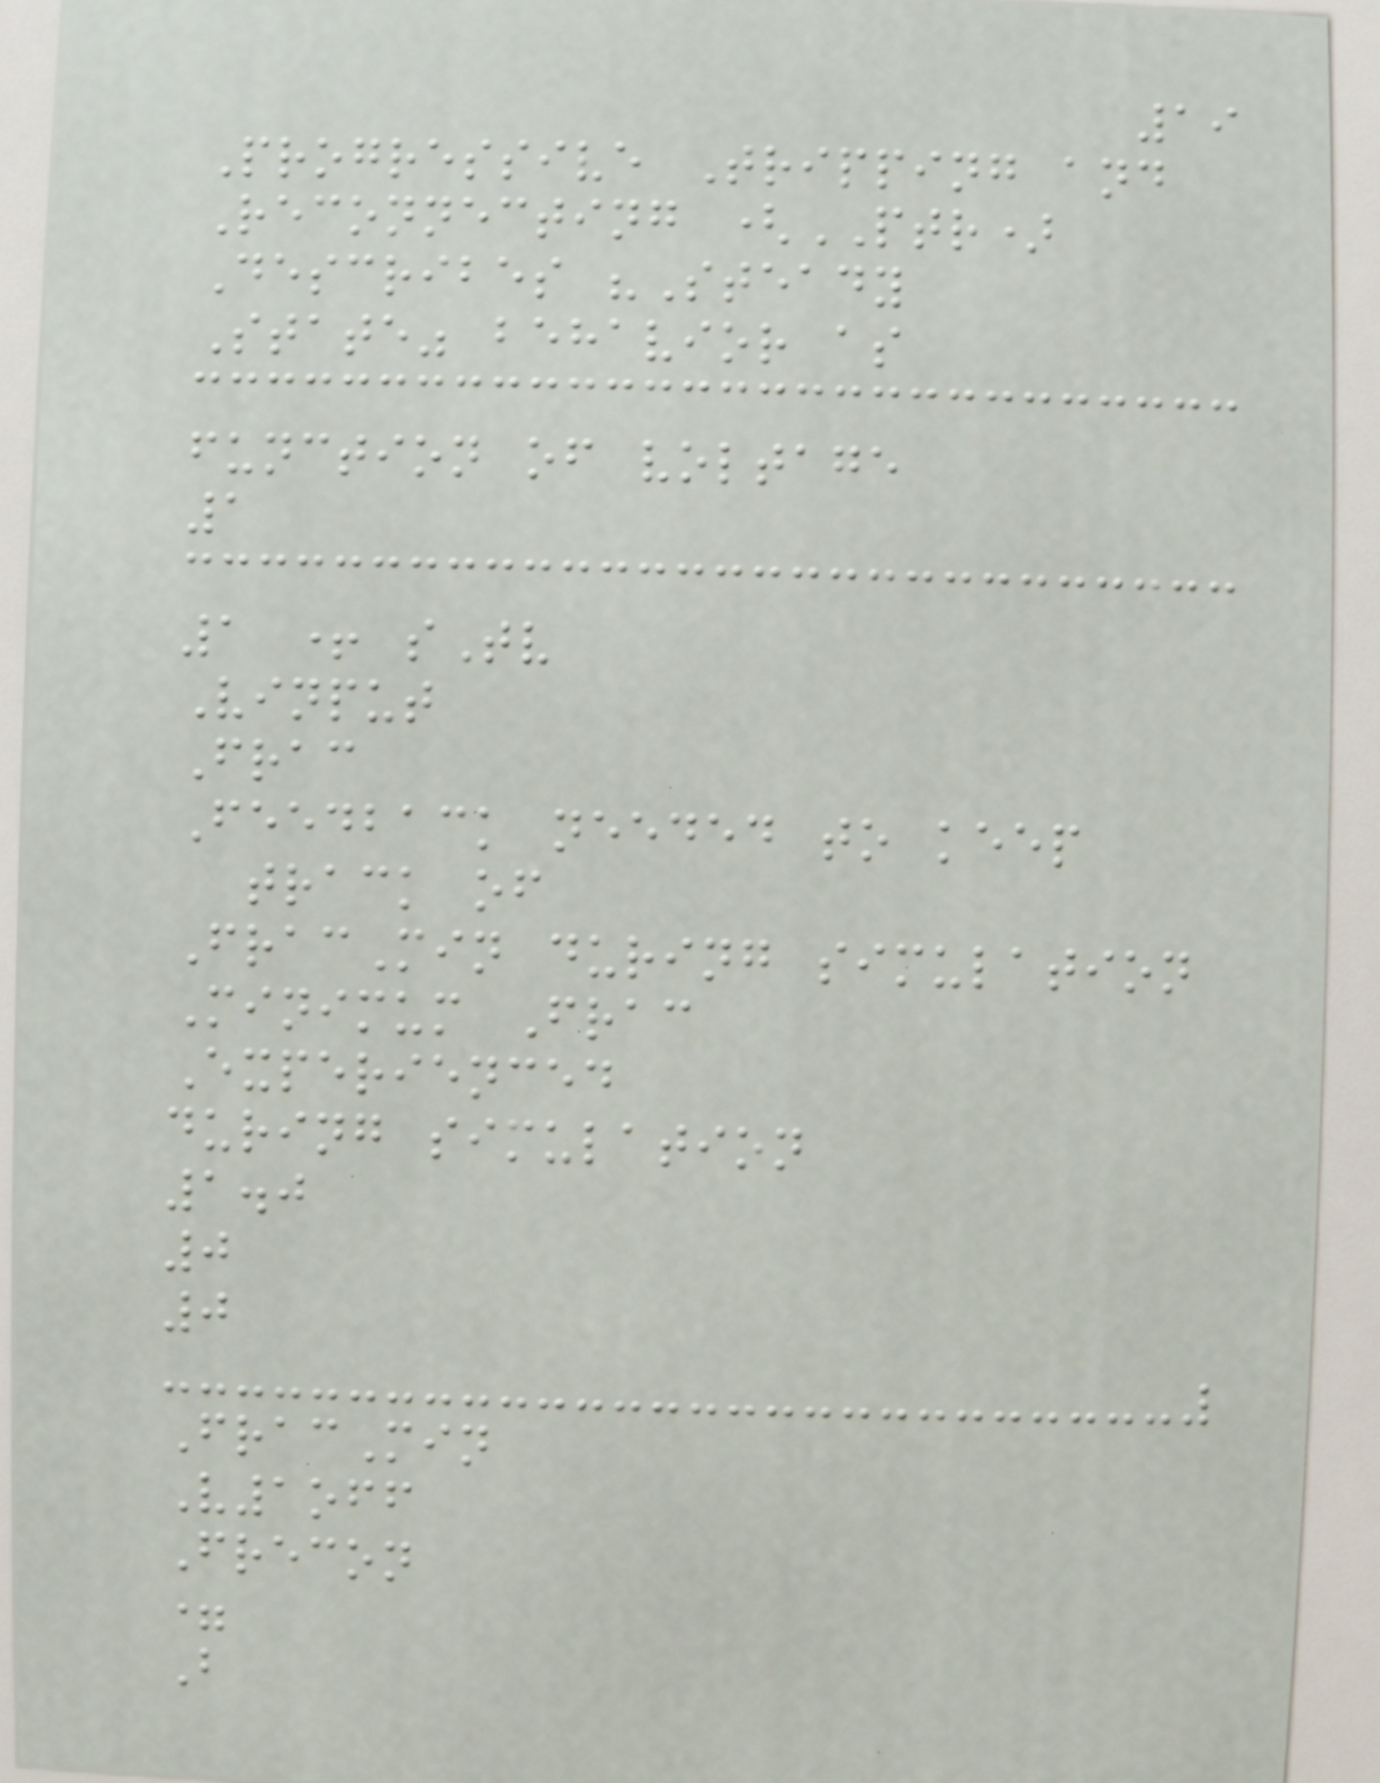19
Progressive Tripping and
Reconnecting (PTR)
Describes "Steady
State" behavior as
function of voltage
1
1 + sTv
Vinput
Frac
Feedback needed to keep
track of
FracMin during simulation
Minimum Frac
Experienced
during simulation
1.0
0
0
FracMin
V1off
Frecon
=
B
